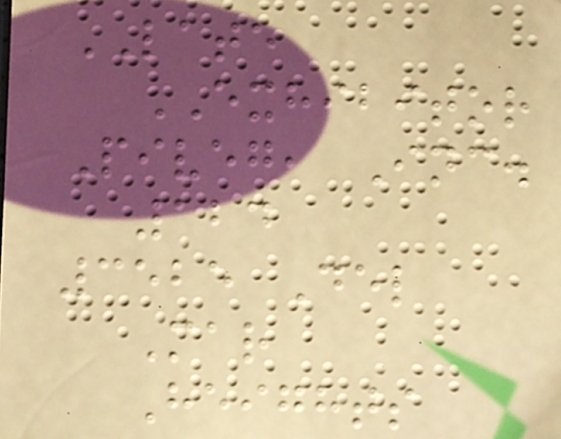LATE
EXHIBITOR
Piveg, Inc.
124
3525 Del
Mar
Heights
